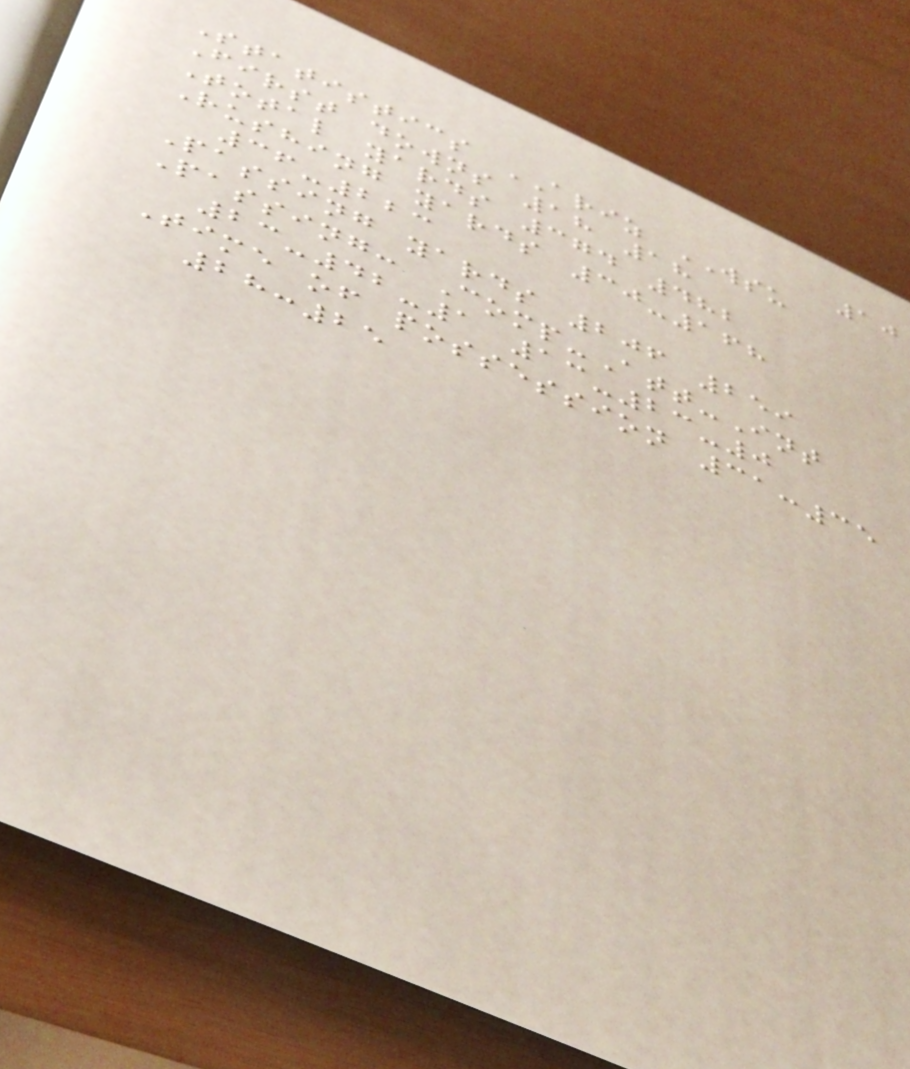10
Statistics ARIZ WSU
First downs 18 18
Total yards 374 482
Rushing yards 30-168
36-223
Passing yards 206 259
Passing: Comp-Att-Int
23-42-1 13-23-0
Time of possession 31:35
28:25
